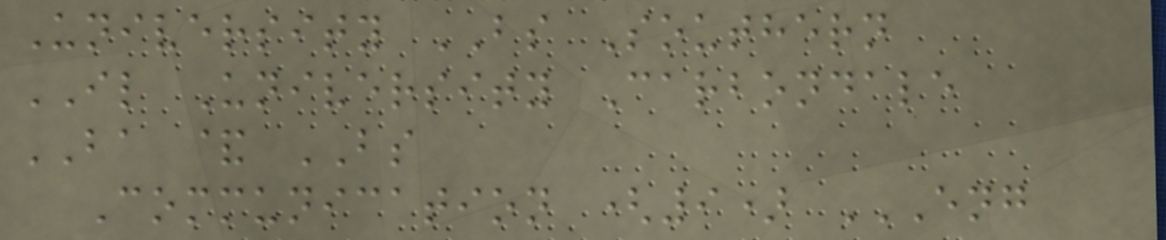University BS Southern
IL University Carbondale
BA & BS
Communication (9) ENG
